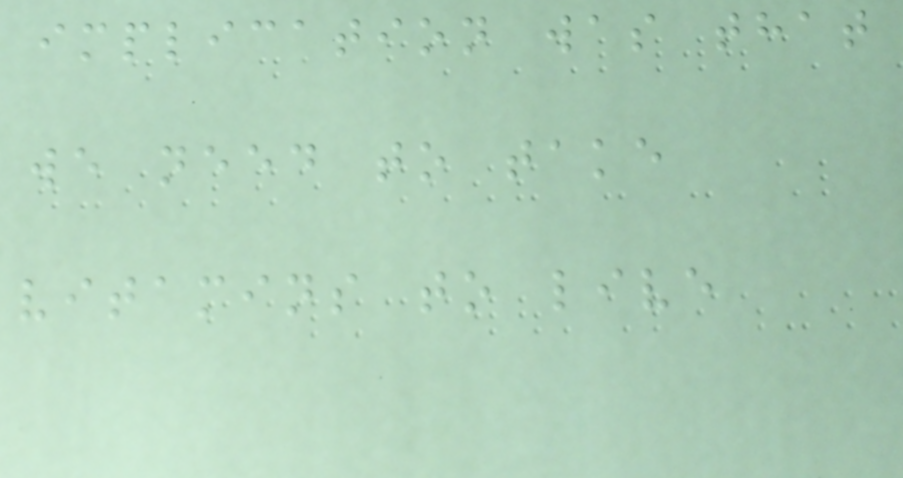implication was that
we need to take
vitamins to live
